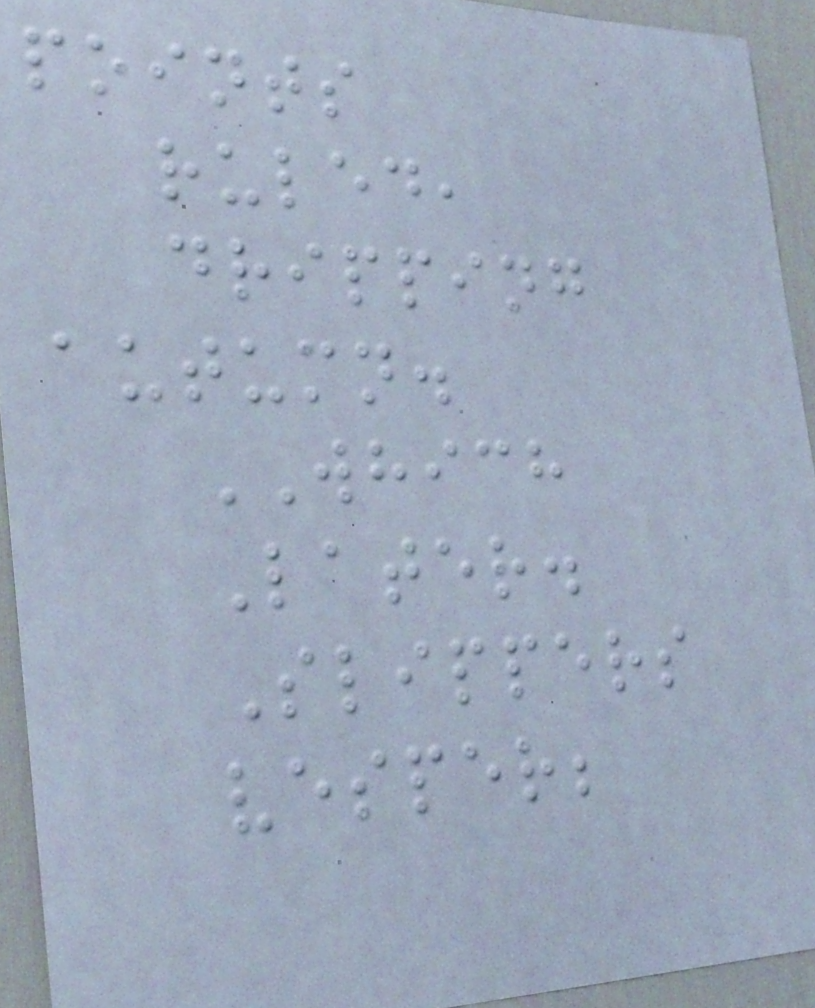points
ruled,
dripping
autumn.
WHICH
Later.
Slippers
vesper;
